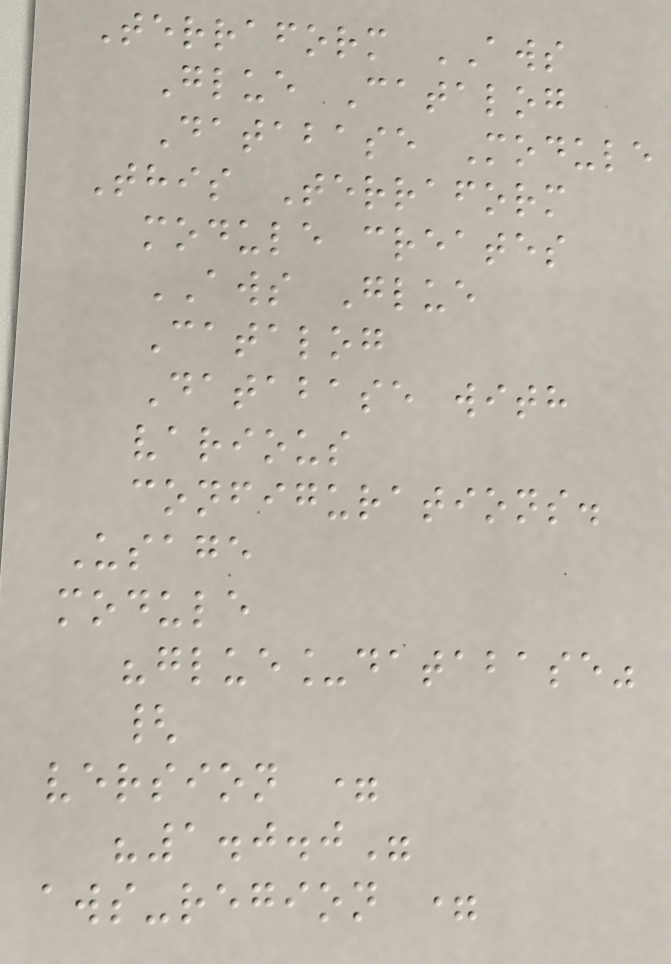Terraform AWS
Glue Catalog
Database Module
This Terraform
module creates
AWS Glue
Catalog
Database with
various
configurations.
Usage
module
"glue_database"
{
version =
"1.0.0"
aws-region =
